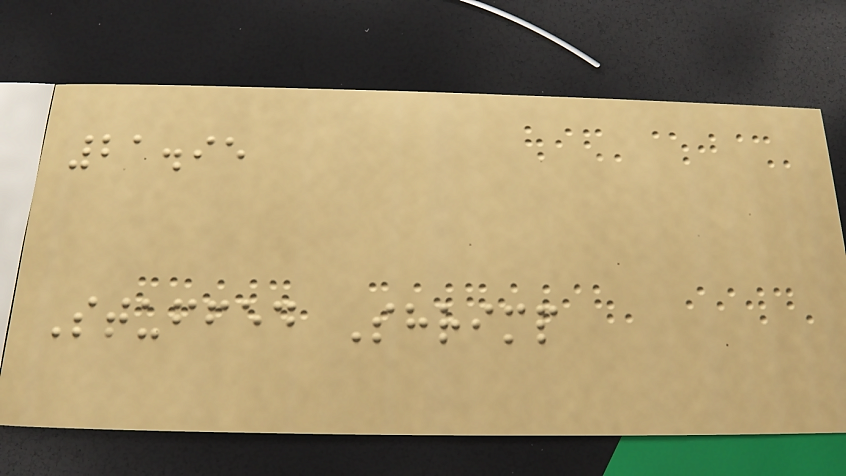21.95
Stuffed Shrimp
